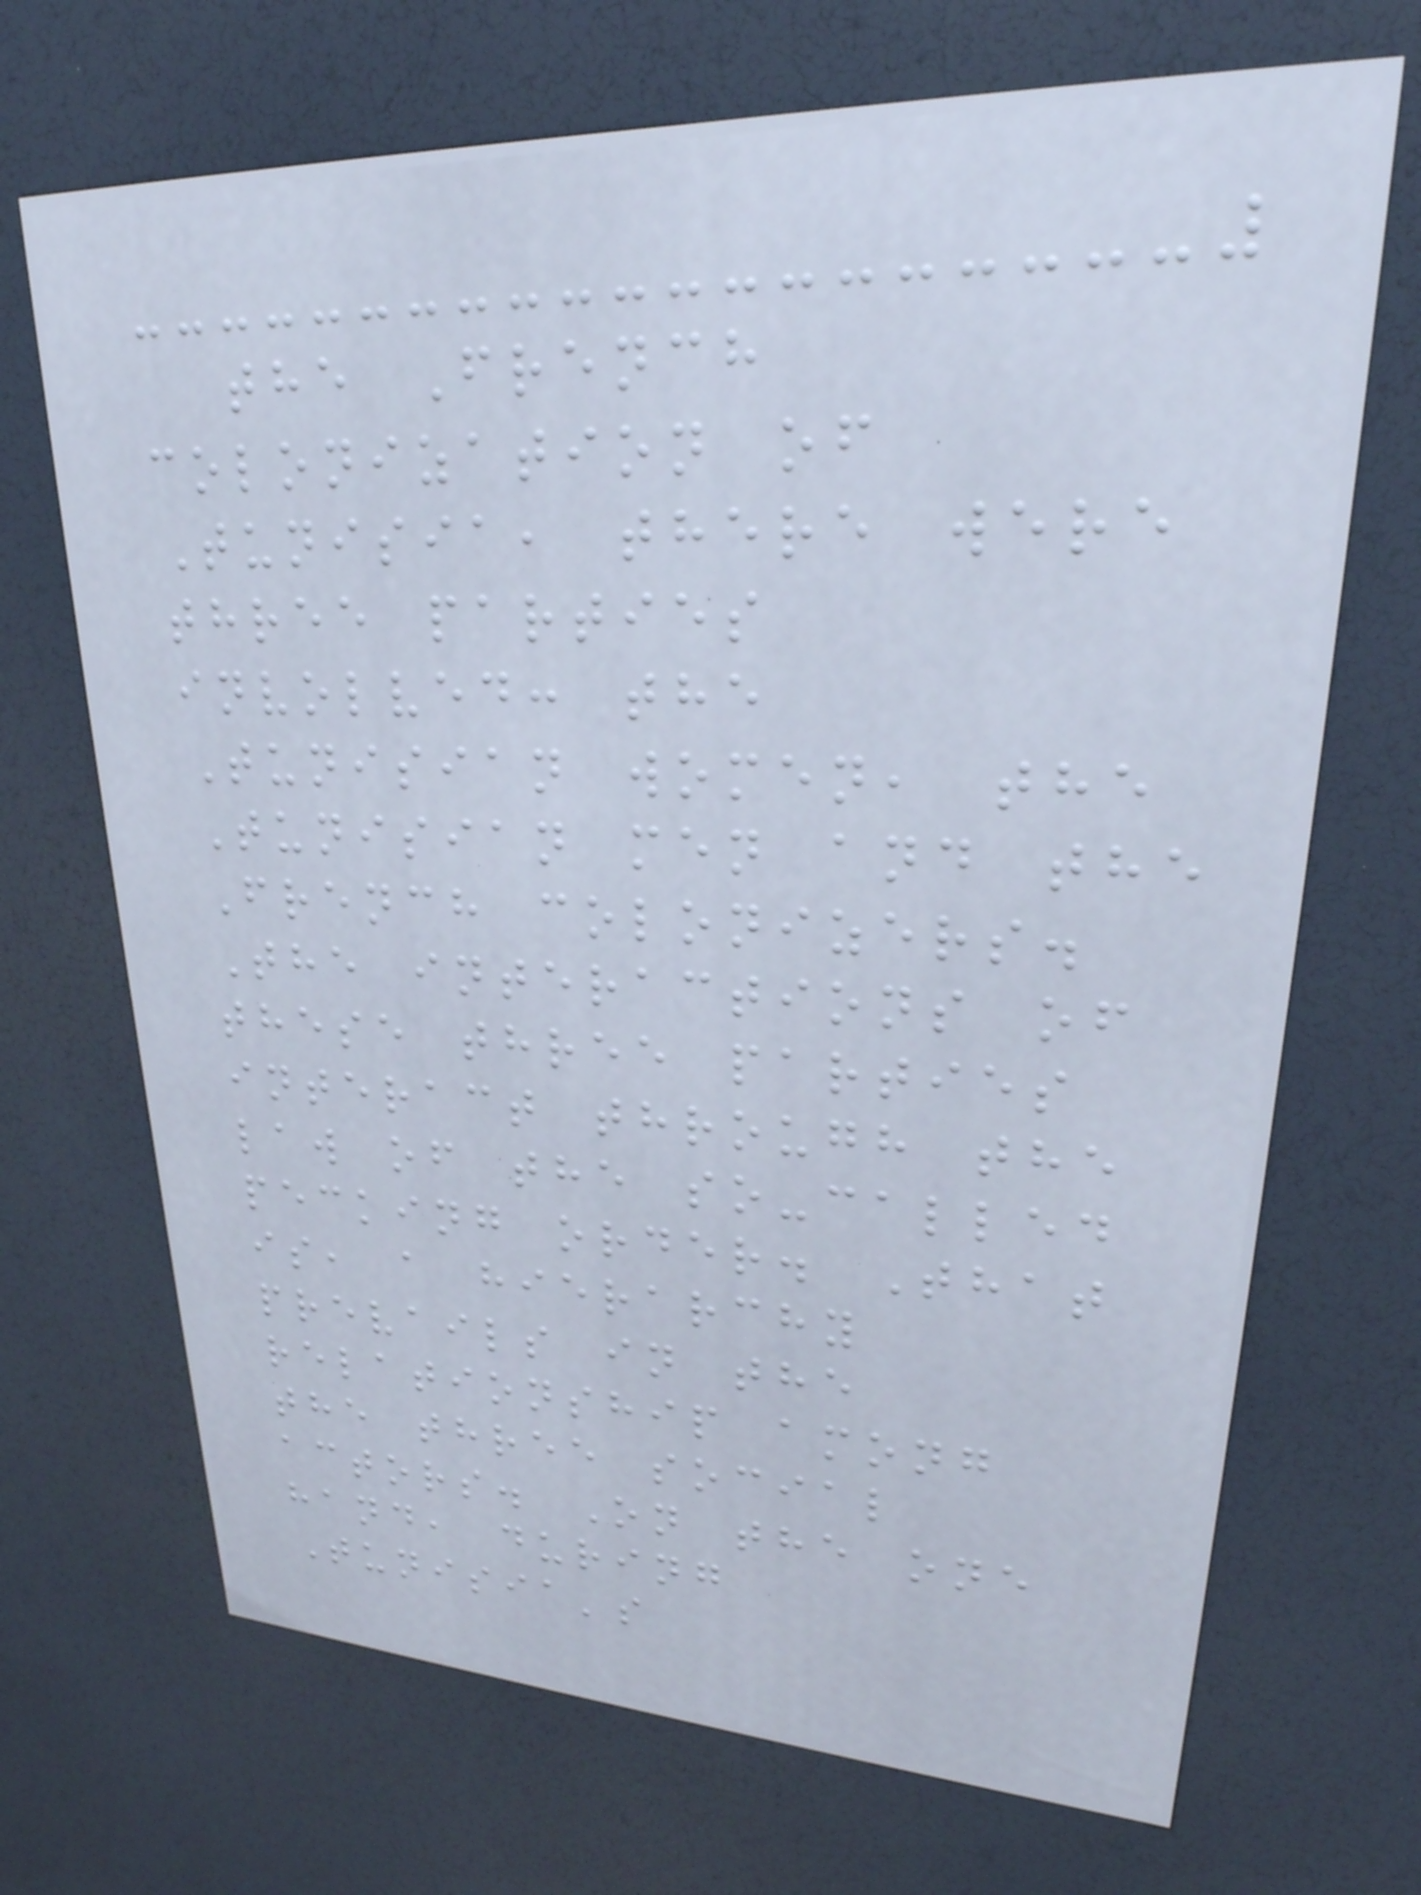the French
colonization of
Tunisia, there were
three parties
involved: the
Tunisian women, the
Tunisian men and the
French colonizers.
The interactions of
these three parties
interact through the
law of the so-called
pecking order. That
is, a hierarchy
prevails in the
relationship among
the three social
actors. On the one
hand, during
Tunisia's
